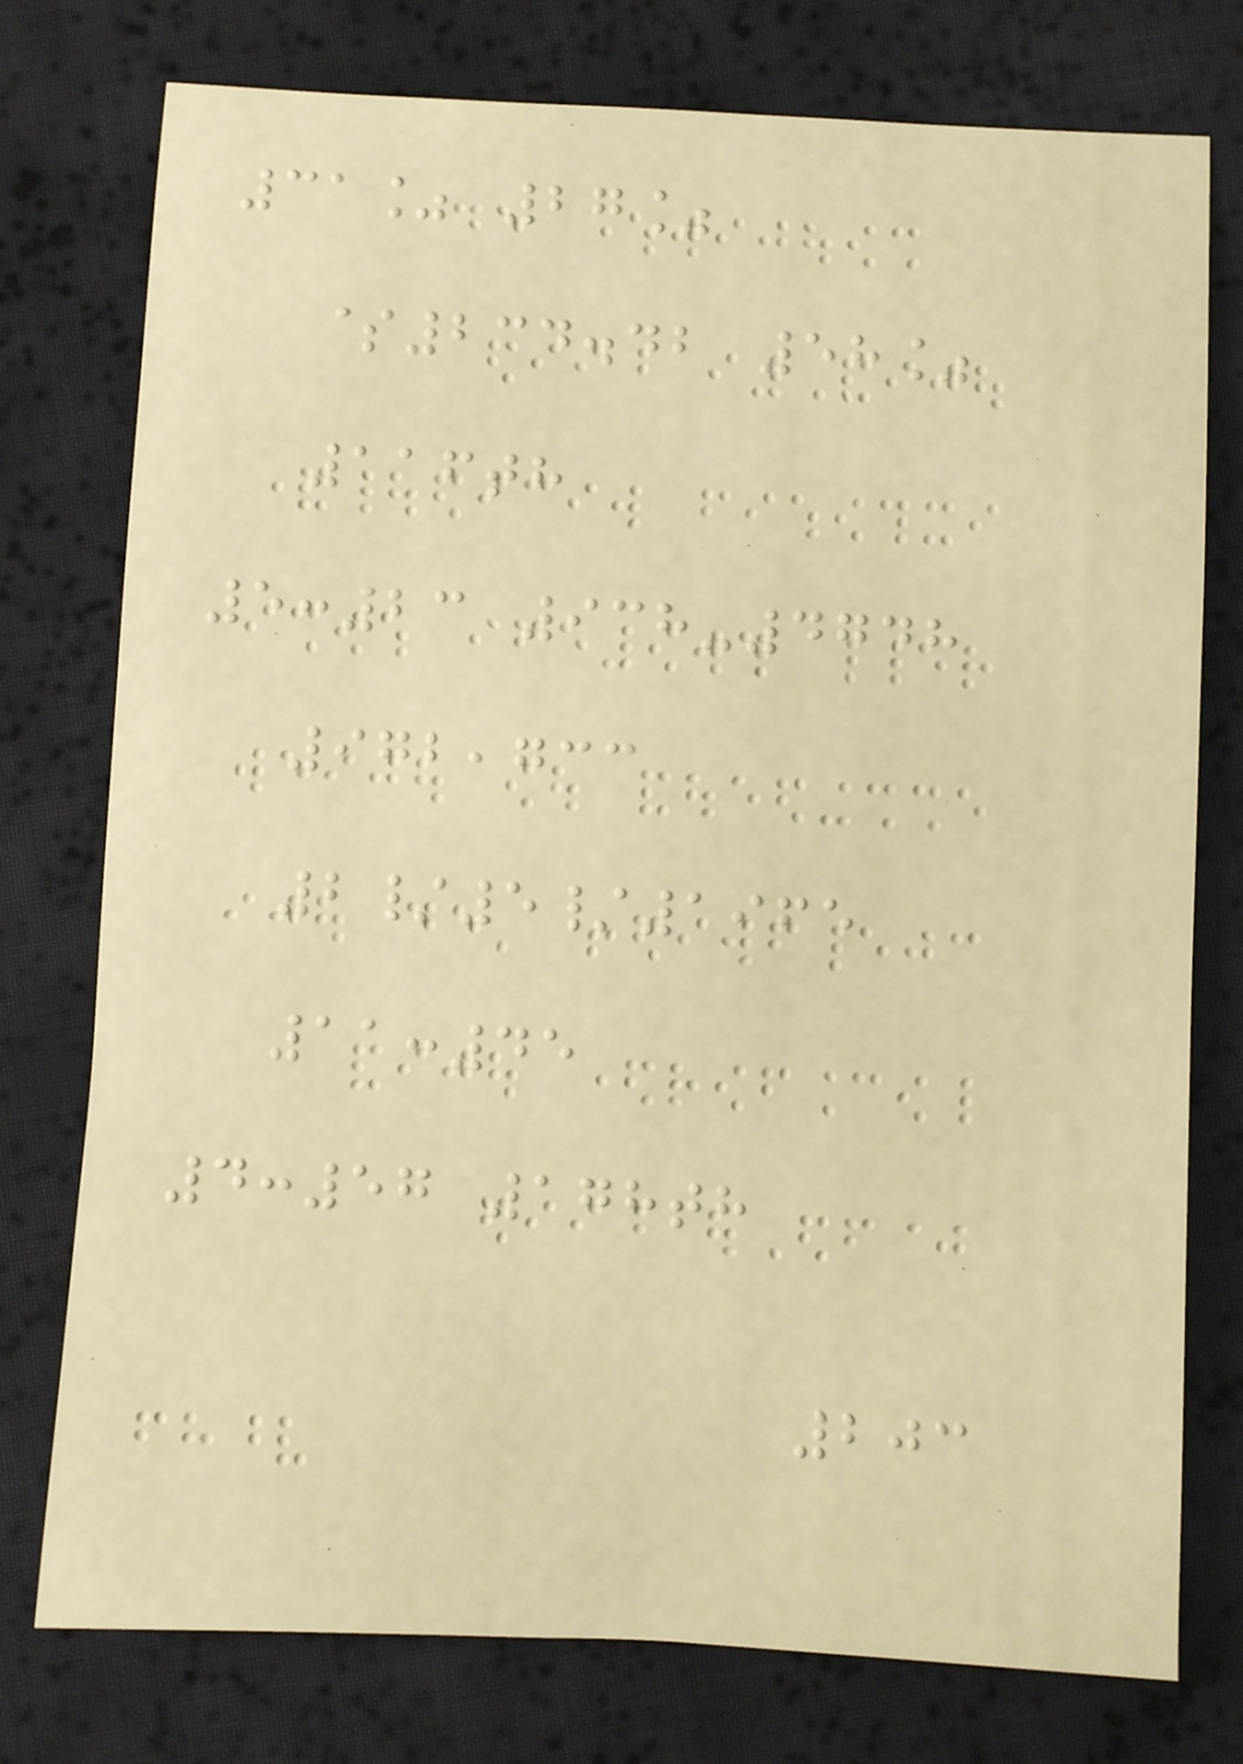31% 27%
$234.42 58%
116th
5:23 938-4748
972,733
2/5/1965
11:45
4:57 178th
203
